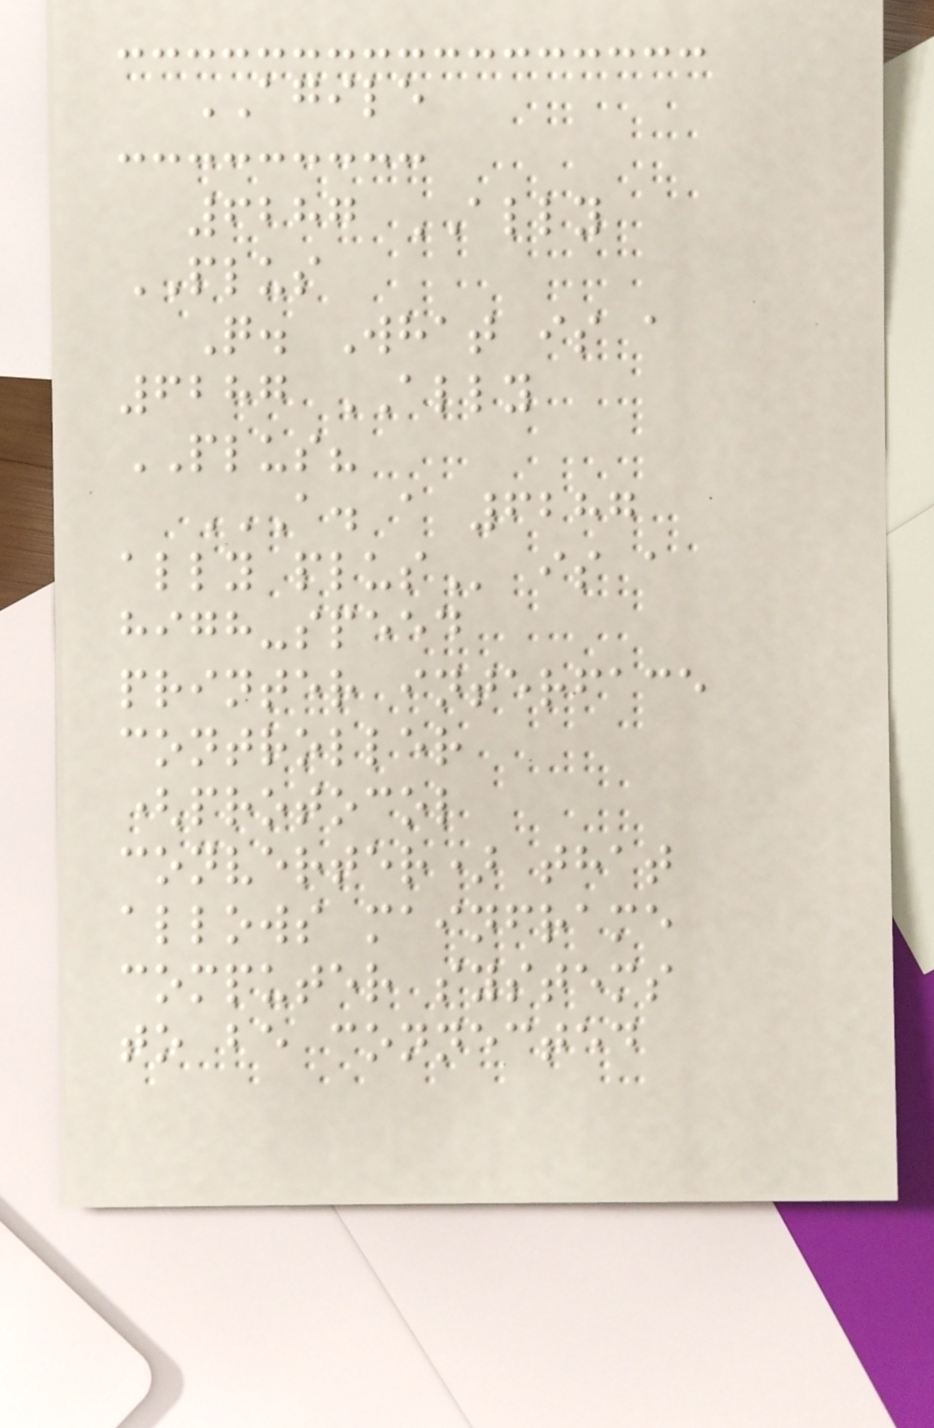AGILE
6287 ALLY
PLUS
Q. What is a
6287 ALLY
PLUS?
A. A 6287
ALLY PLUS is a
high-speed
printer interface
controller
(protocol
converter) that
allows mainframe
computer systems
to be connected
